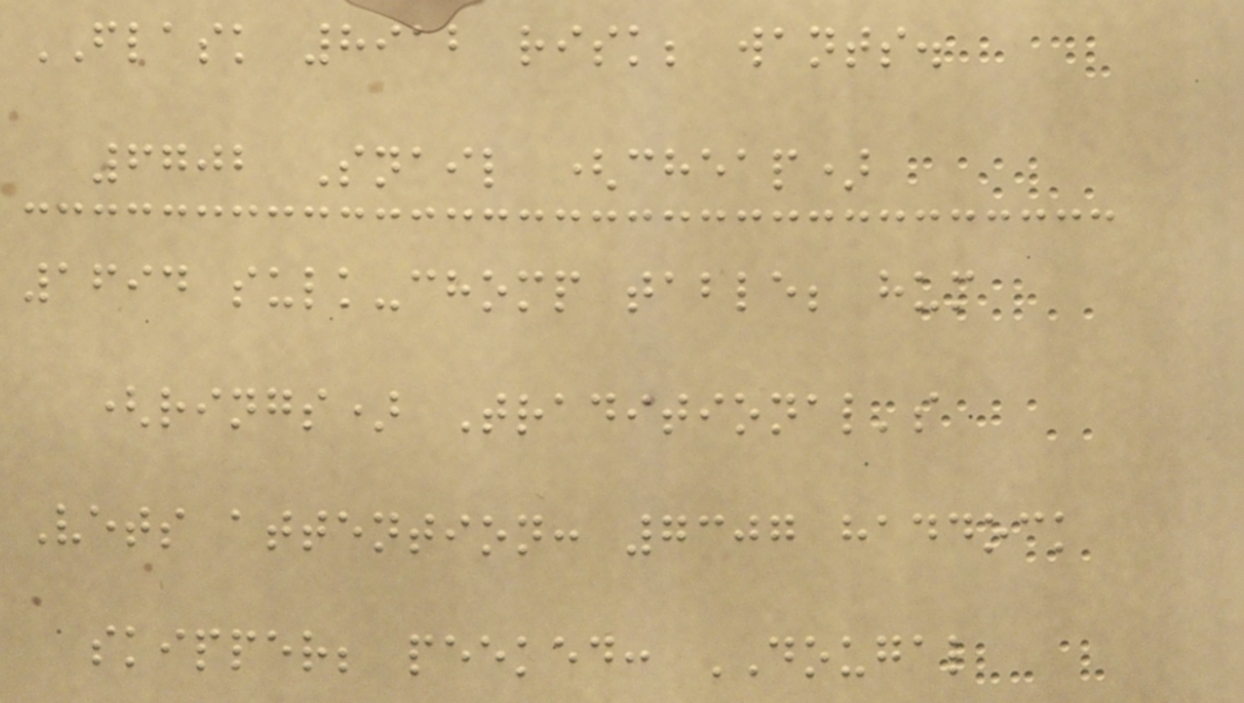FLASK 8912 risk; wants.
6702 Snail (cheap)
1694 sulk-chomp table; hum
(rings) Traditional's
Vets attention: 7307 haddock
skipper; peeked: DOUGAL
